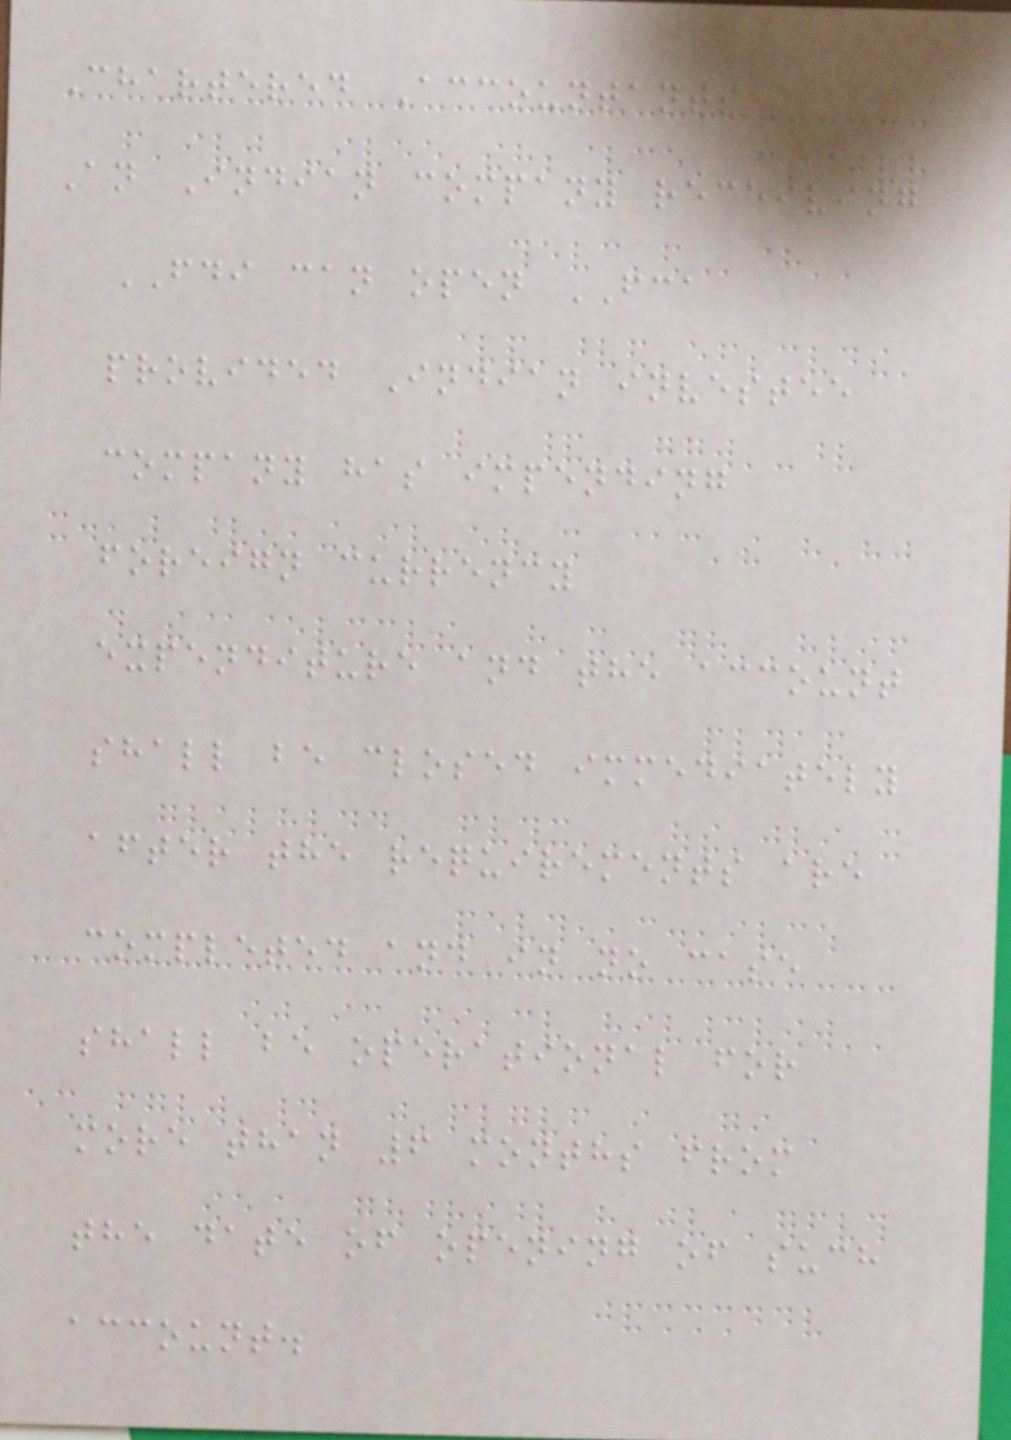Chartered Accountants
An Indian company receiving
FDI can open FCA
provided Indian investee
company has impending
foreign currency
expenditure and the account
shall be closed immediately
after the requirements are
completed and in no case
shall be operational for
more than 6 months from
the date of opening of such
account.
